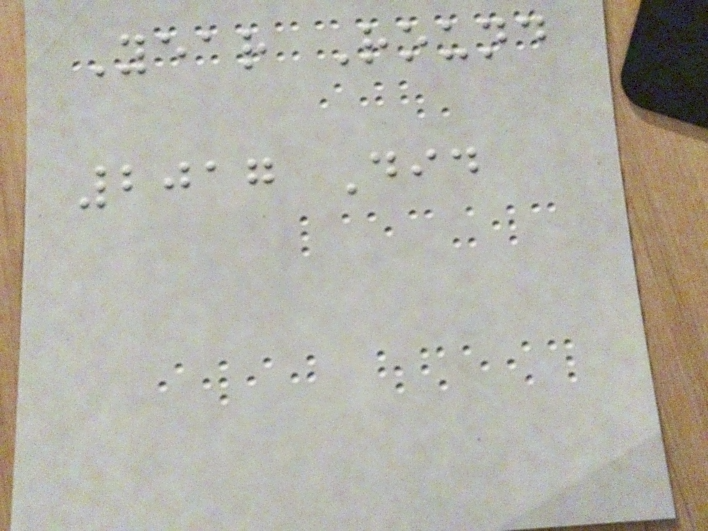Year Round
2017 Did
